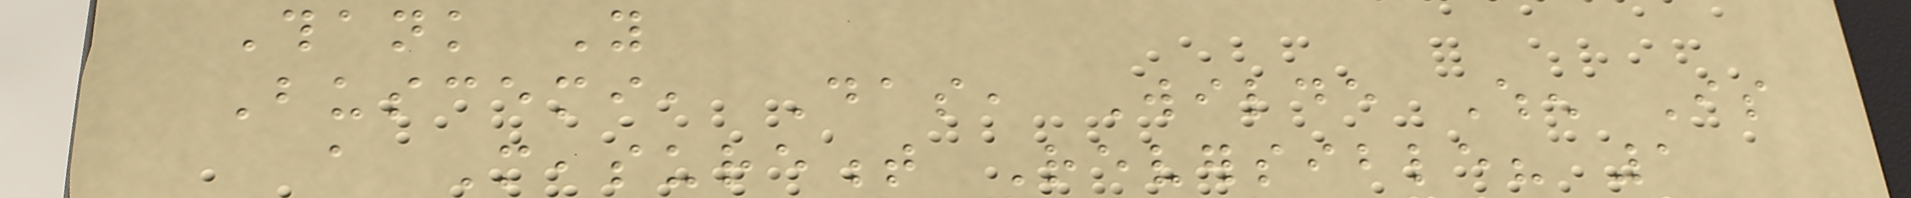Thank You
Buscemi, Das, Wilde When Is
a Measurement Reversible? 1
